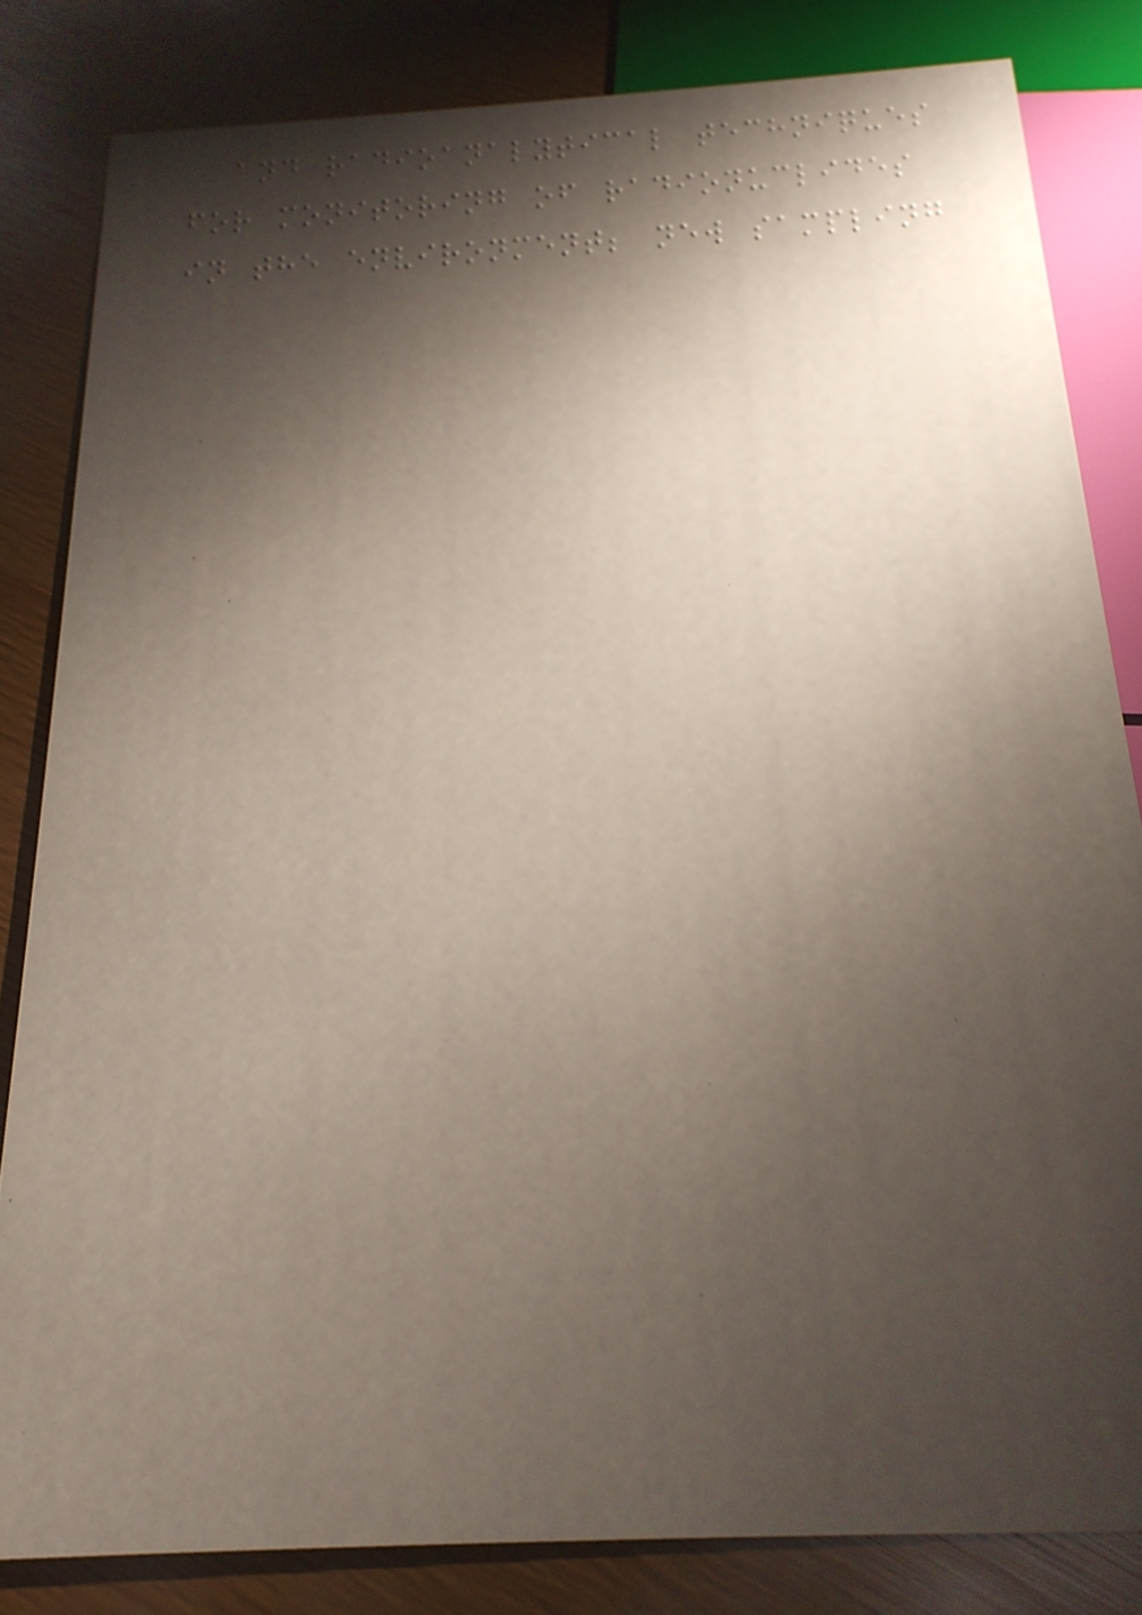and radioanalytical techniques
for monitoring of radionuclides
in the environment; new sampling
